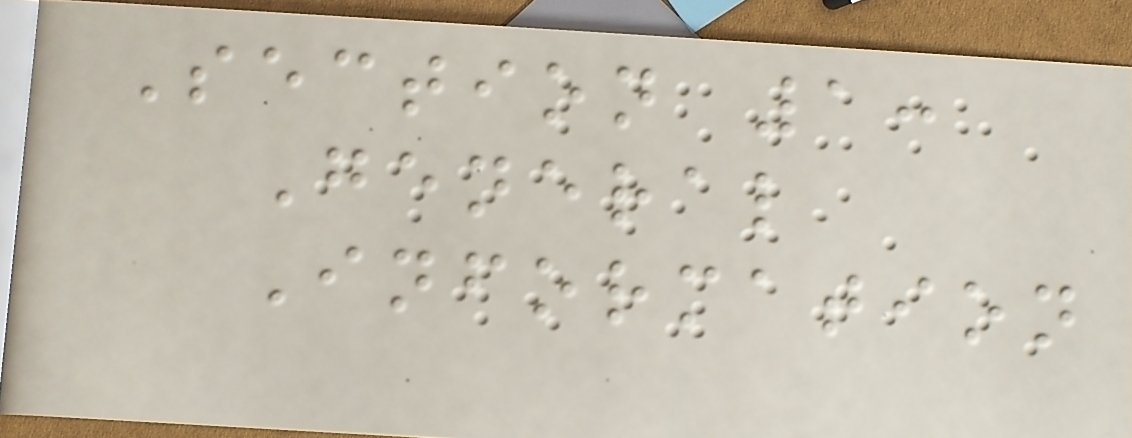Section 1:
General
Information
